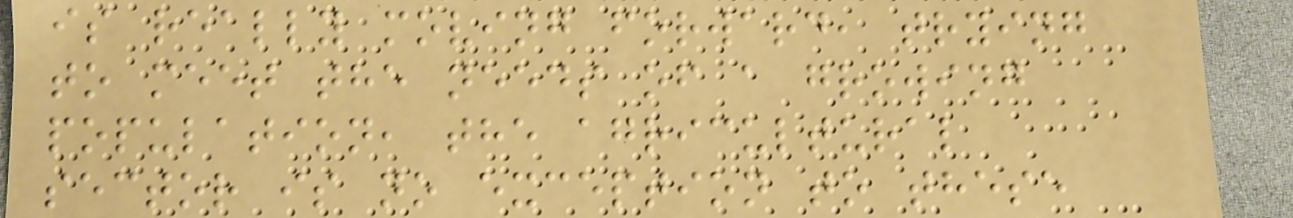is really moving forward, trying
to meet the needs of a growing
population, the agricultural
sector is no exception to these
